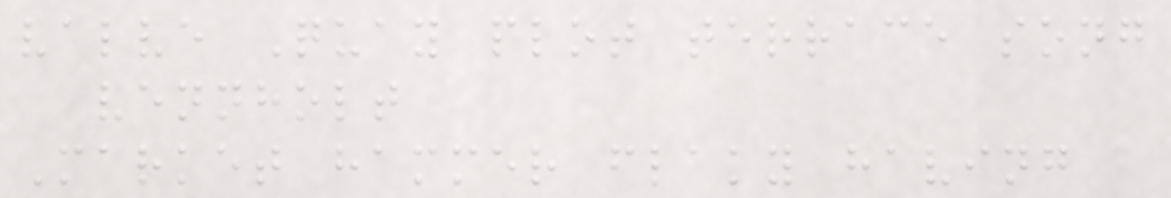valve Quay plot terrace song
vennholt
Market hammer flaky having
